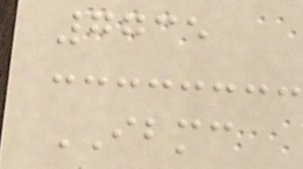7735
IBMC
